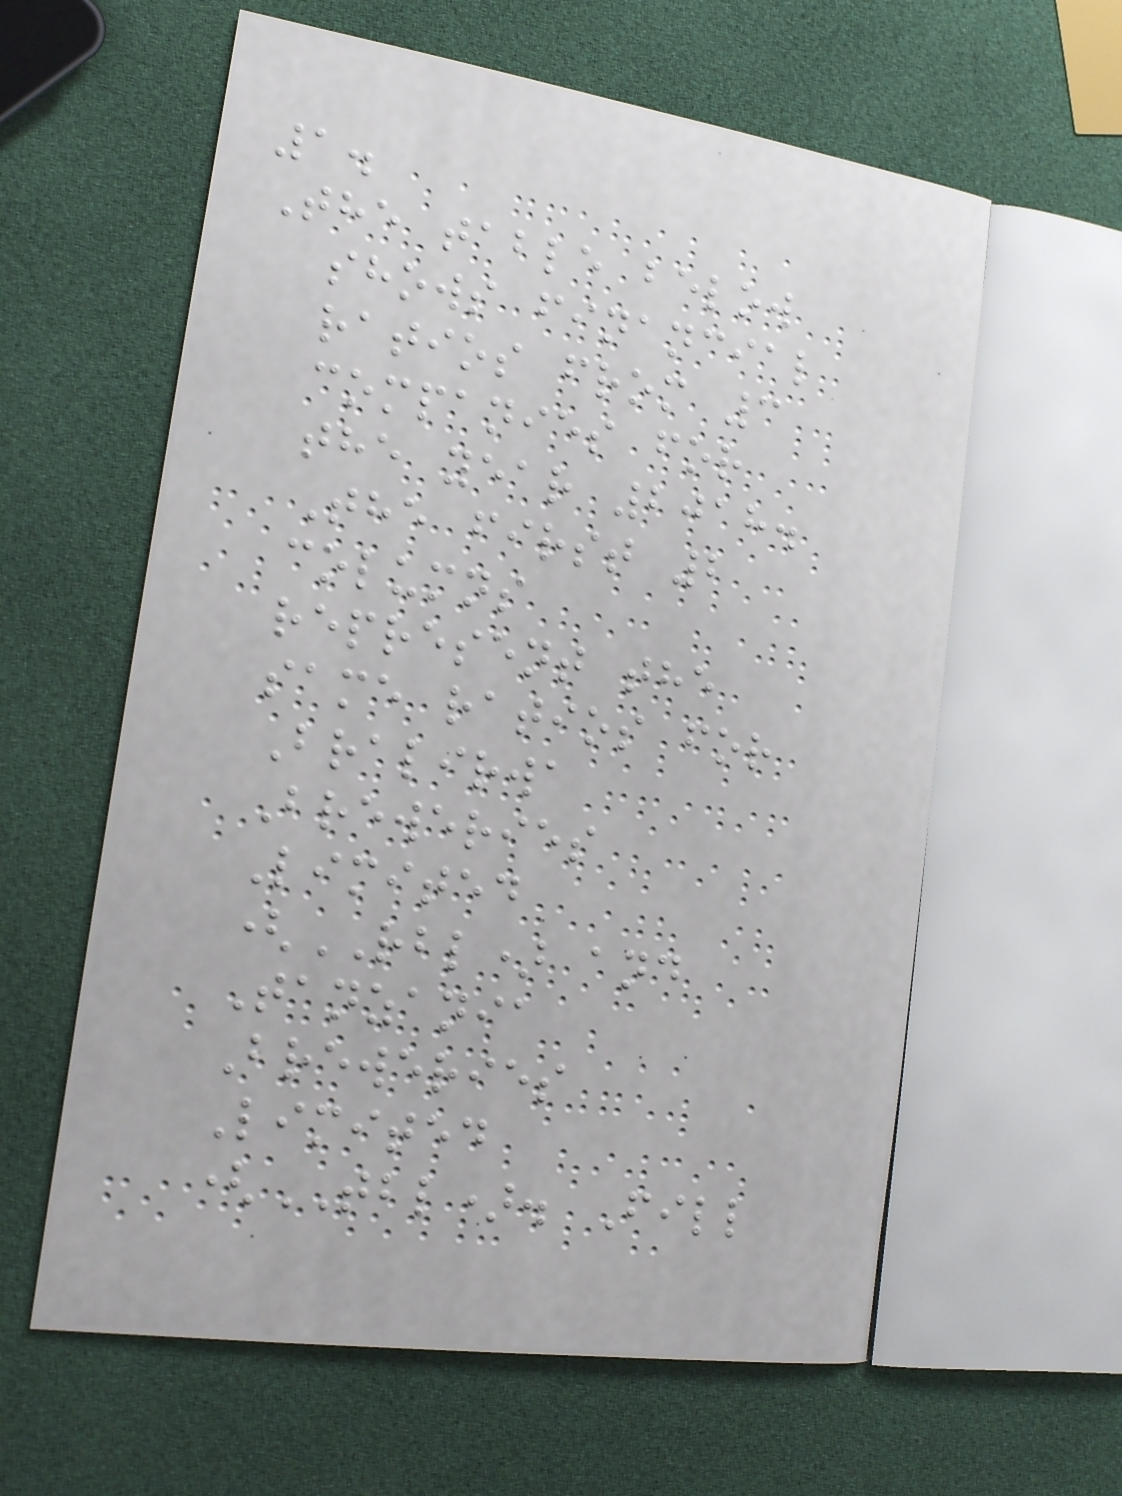1.
The table below
shows financial
ratios from 3
companies for
the year 2018.
The first 2
columns
represent the
same ratios for
Bralirwa
Breweries
Limited
(RBL) and
Tanzania
Breweries
Limited
(TBL). Fill
